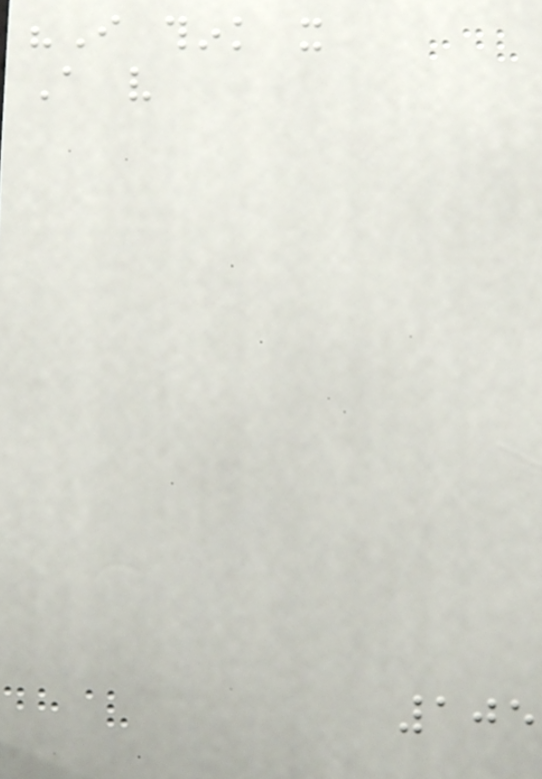"I think it
A very
105
